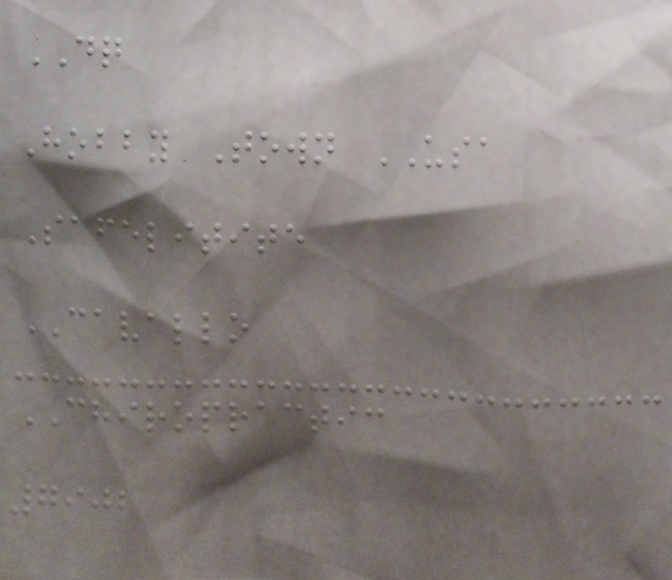DQ
Hobby Town USA
Safelitite
CAVALLO
CHIROPRACTIC
7902
